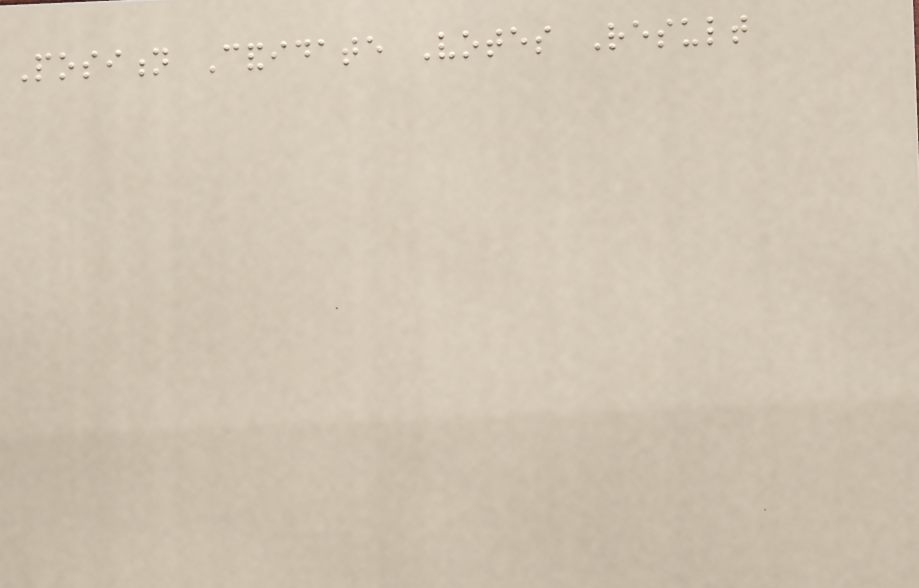Position Candidate Votes Result
